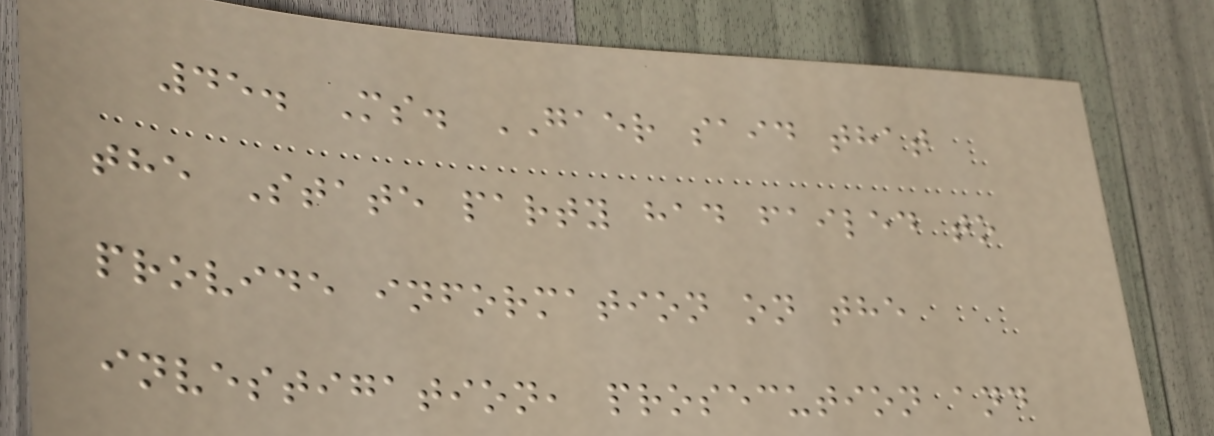45. Ms. GAER said that
the State party had failed to
provide information on the
investigation, prosecution and
